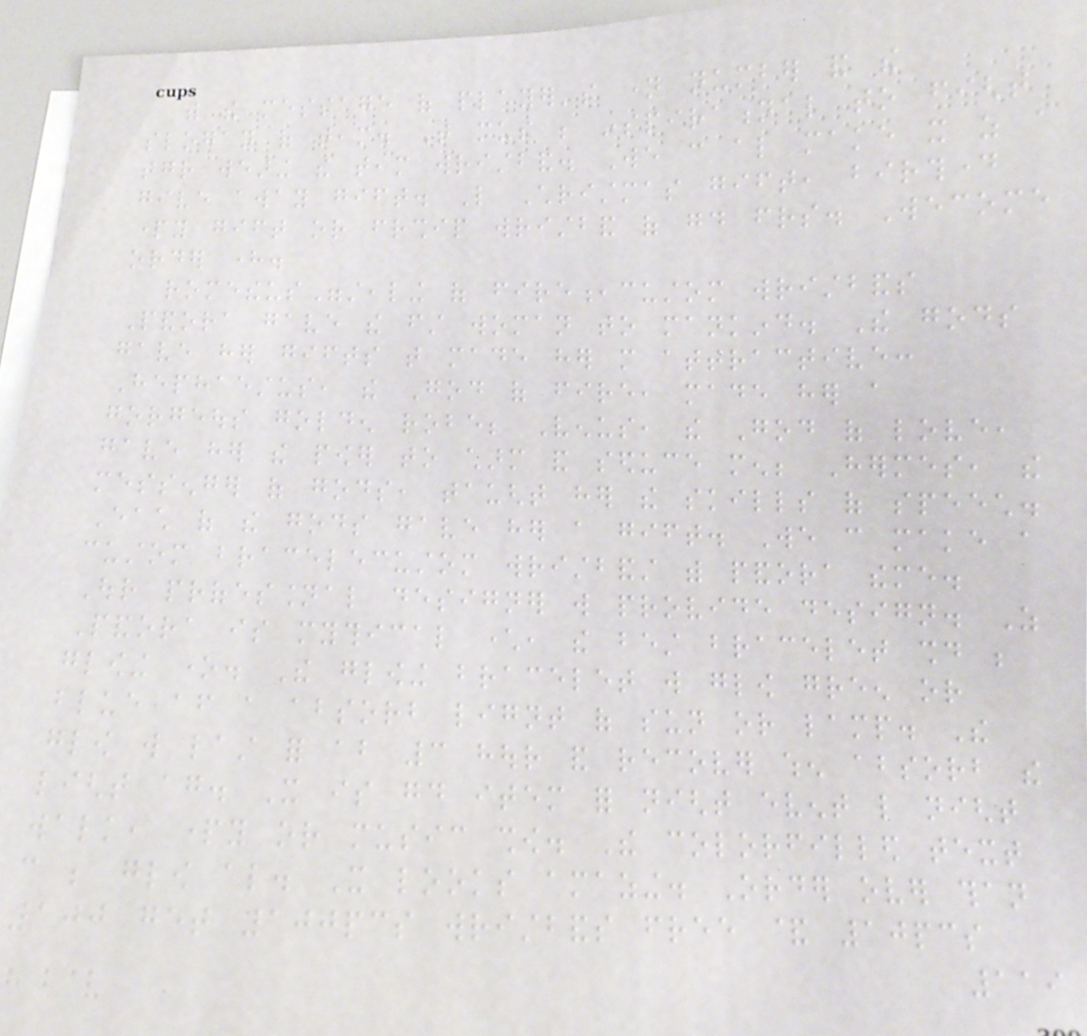with the message of player's name number and the
slogan of team. That mus be inspirational to fight
together wearing the team wristband. We can also make it as a
give away gift. Like Christmas gift, birthday
party gift or friendship wristband of good friends. Wecome
order here.
rometheus"stealing of fire,custom wristbands
Pandora gave the first woman to mankind. The gods
gave her gifts that made her more attractive:
Hephaestus, the God of fire, made her a
gorgeous golden robe; Venus, the God of love,
gave her the power to charm and seduce men; Hermes, the
messenger of gods, taught her the skills of speech.
Each of the gods gave her a gift. We can make a
custom bracelecustom wristbandst with pandora theme.
Our professional designer will provide design. As
Pandora is mythical character, the best bracelet should be
glowing one. The glowing bracelet will glow green or
blue after a absorb lignt of sun or lamp. The
glow will last for about 3 hour and recover when absorb the
light again. It is good item for night event like night
walk, party or music show. The colorfilled text
can be glow also. It looks amazing. Order over than
100 get 100pcs wristbands free & 10pcs
119
